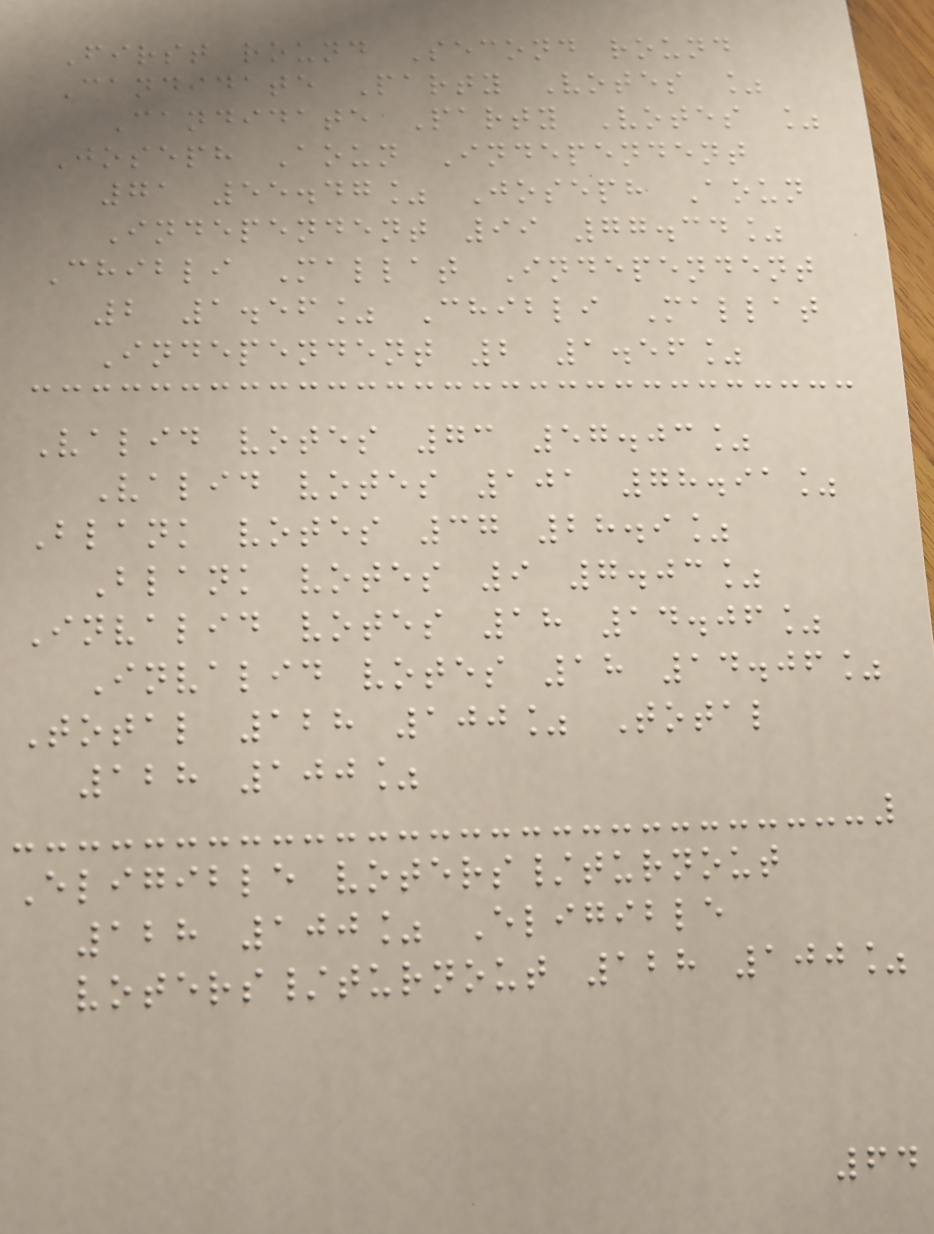First round Second round
Candidate Party Votes %
Candidate Party Votes %
Joseph Aoun Independent
71 55.47% Joseph Aoun
Independent 99 77.34%
Chibli Mallat Independent
2 1.56% Chibli Mallat
Independent 2 1.56%
Valid votes 73 57.03%
Valid votes 101 78.91%
Blank votes 37 28.9%
Blank votes 9 7.03%
Invalid votes 18 14.06%
Invalid votes 18 14.06%
Total 128 100% Total
128 100%
Eligible voters/turnout
128 100% Eligible
voters/turnout 128 100%
64
